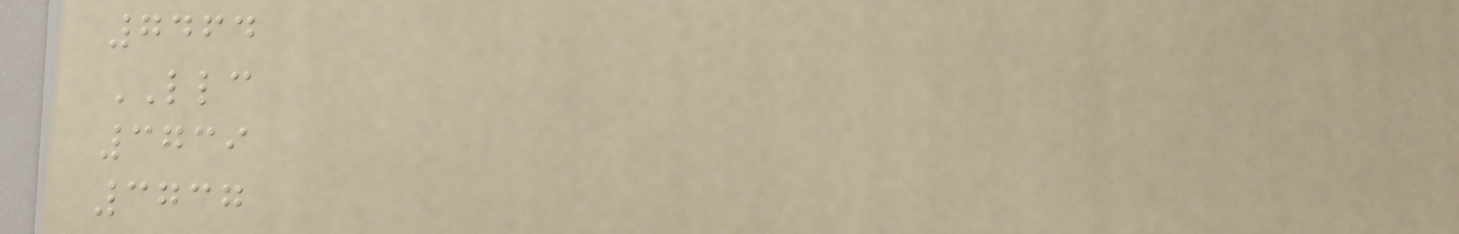7464
LLC
3739
3737
